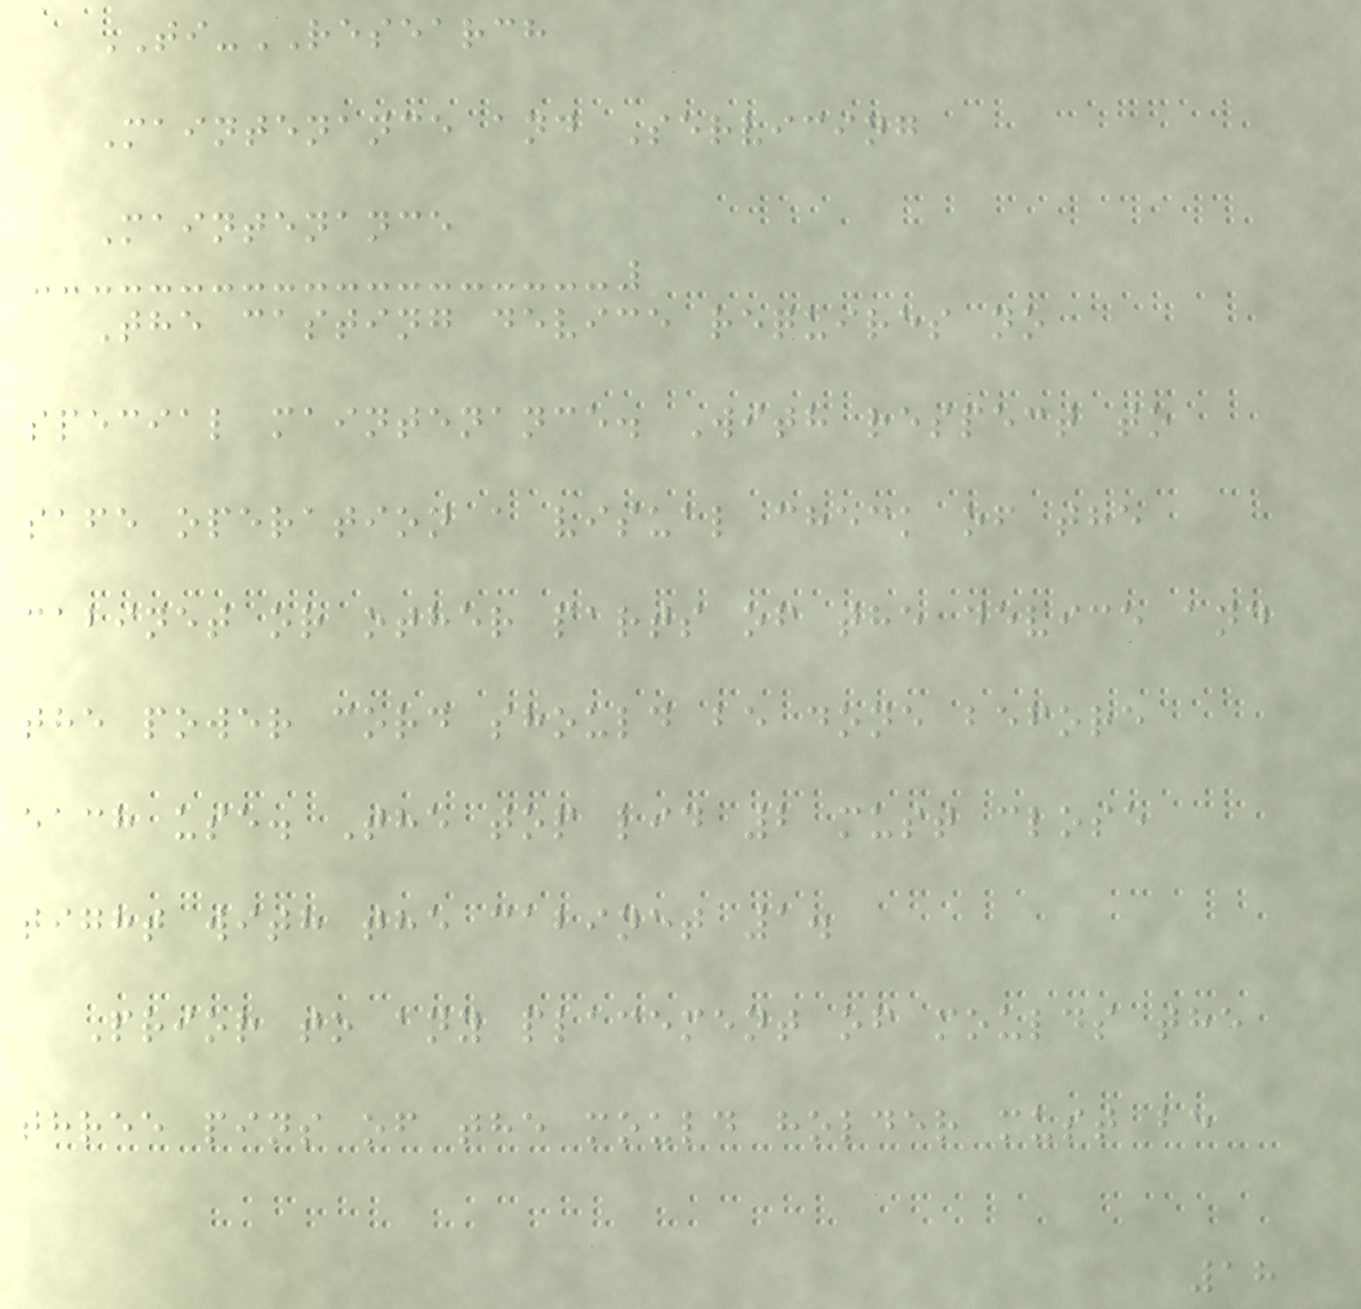TI-RESEARCH
Maintenance and Servicing
Maintenance
The casting device requires no
special maintenance. With respect to
safe operation a visual check of the
cabinet or other parts of the device and
the power cord should be done before
each use. The top lid 2 must close
tight with the cabinet 1.
Prior to any placement of moulds the
three pins of the mould holder must be
18
